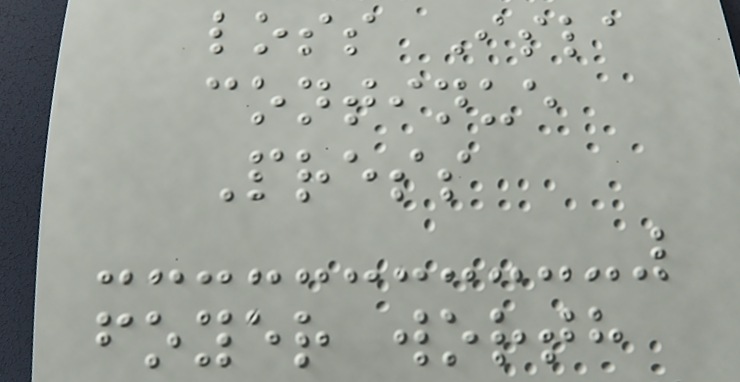loss Isla
continue
Press
foyer worth
